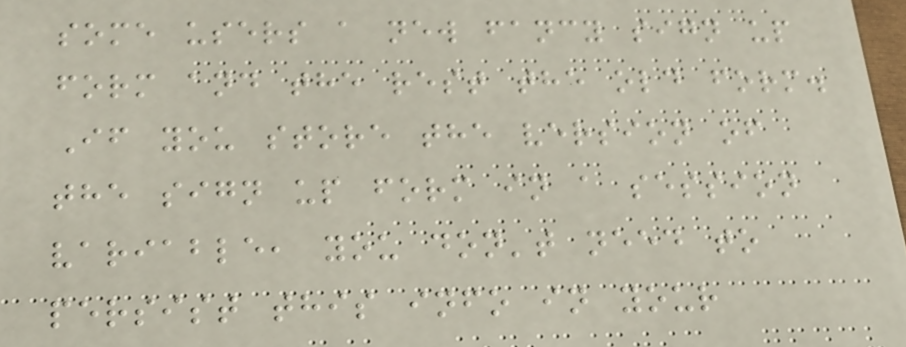some users a new fancy sign up
form and the rest the old form.
If you store the version of
the sign up form in a session
variable, you don't need to
persist this info in your
